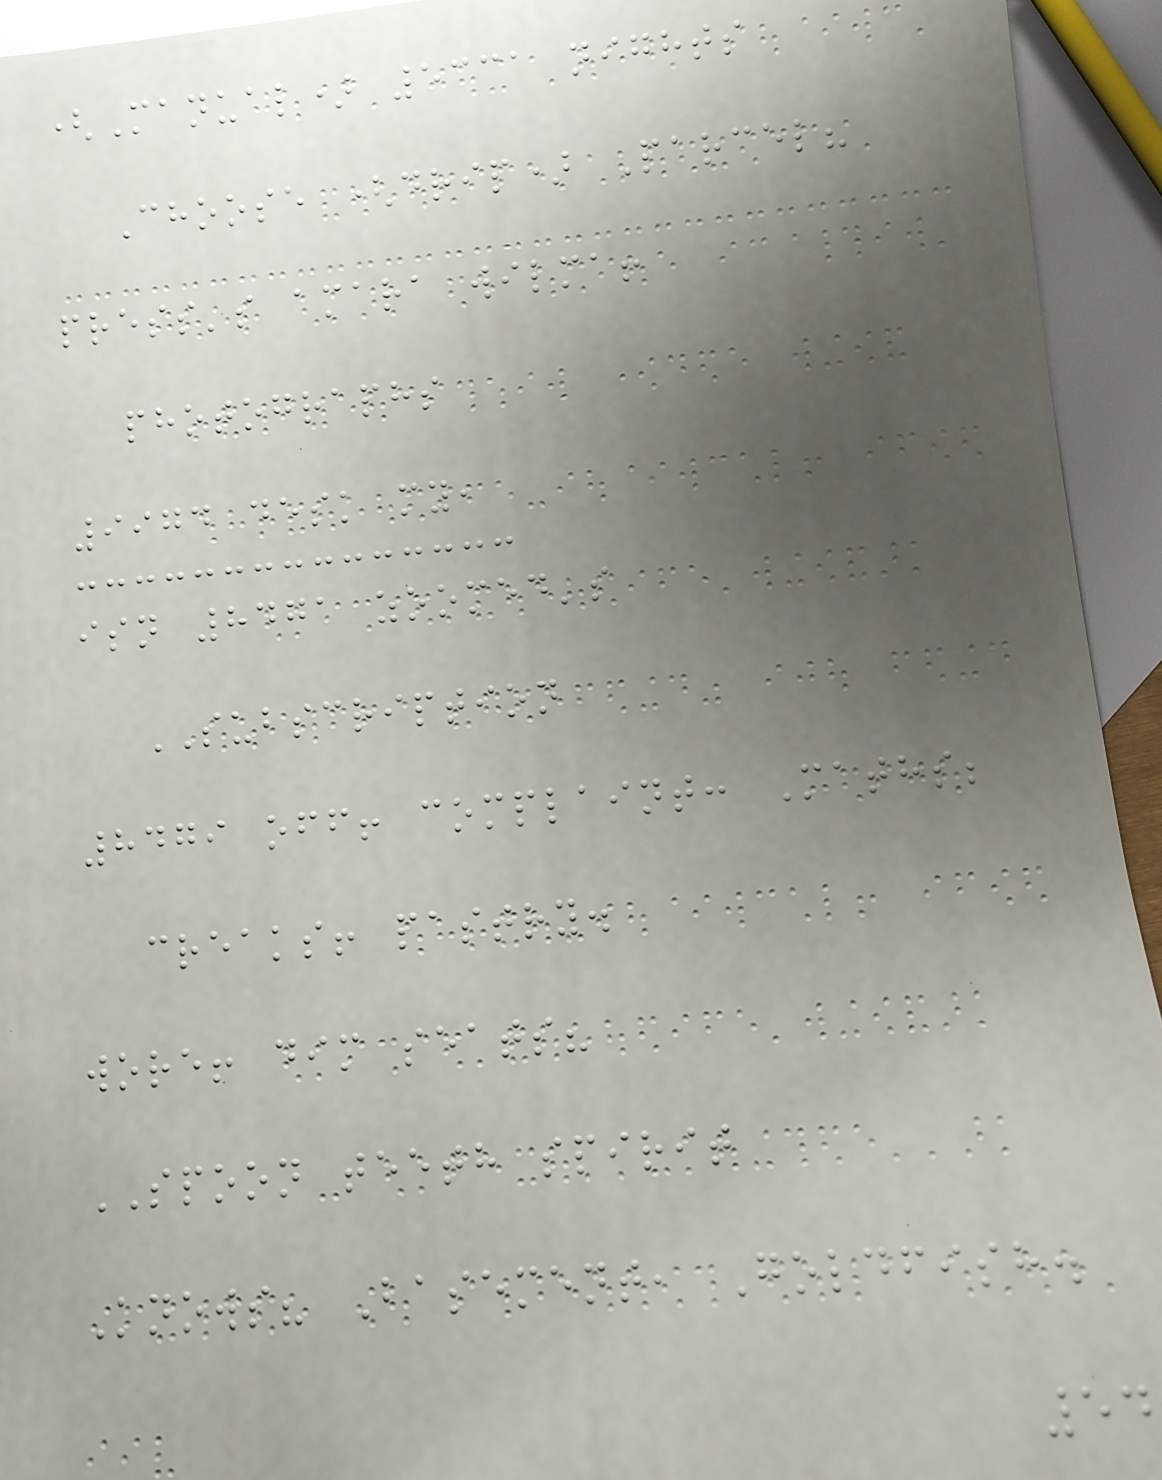(Manual) 5331 nights
Choose (drip) Parcel?
press's amara wilma!
photographs
9974 desk my,
isn 8471 zoomed's
SUBSCRIPTION
8479 off! complaint: Maths;
creaks! pastry.
wore! dim seats?
SPOON teeth spirit
Knows? Basement, Goldfish.
54
